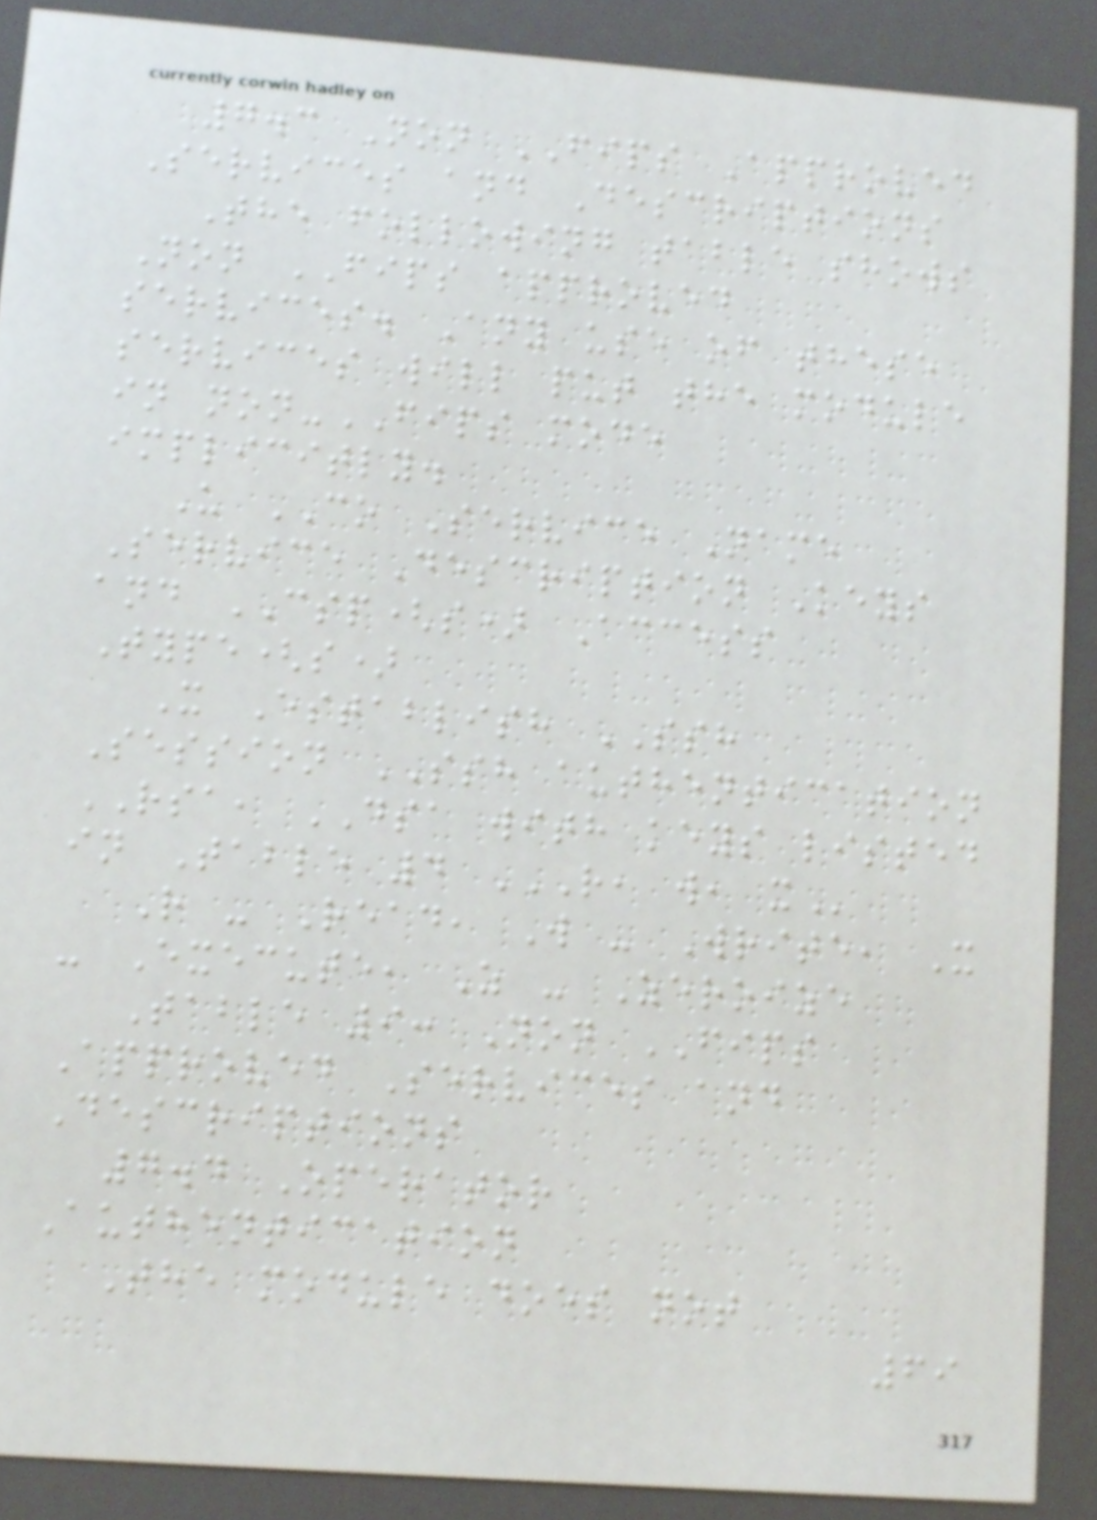7.3 Non FIPS Approved
Services and Descriptions
The following table shows
Non FIPS approved
services. Any use of these
services will put the module
in non-FIPS mode
implicitly.
U CO Service Name
Service Description Keys
and CSP(s) Access
Type(s)
X Establish SSH
Session SSH authentication
RSA, DSA with keys listed
in Table 4 R, W, X
R - Read, W - Write, X
- Execute, Z - Zeroize
Table 9: Non FIPS
Approved Services and
Descriptions
7.4 Operator
Authentication
The module does not
69
